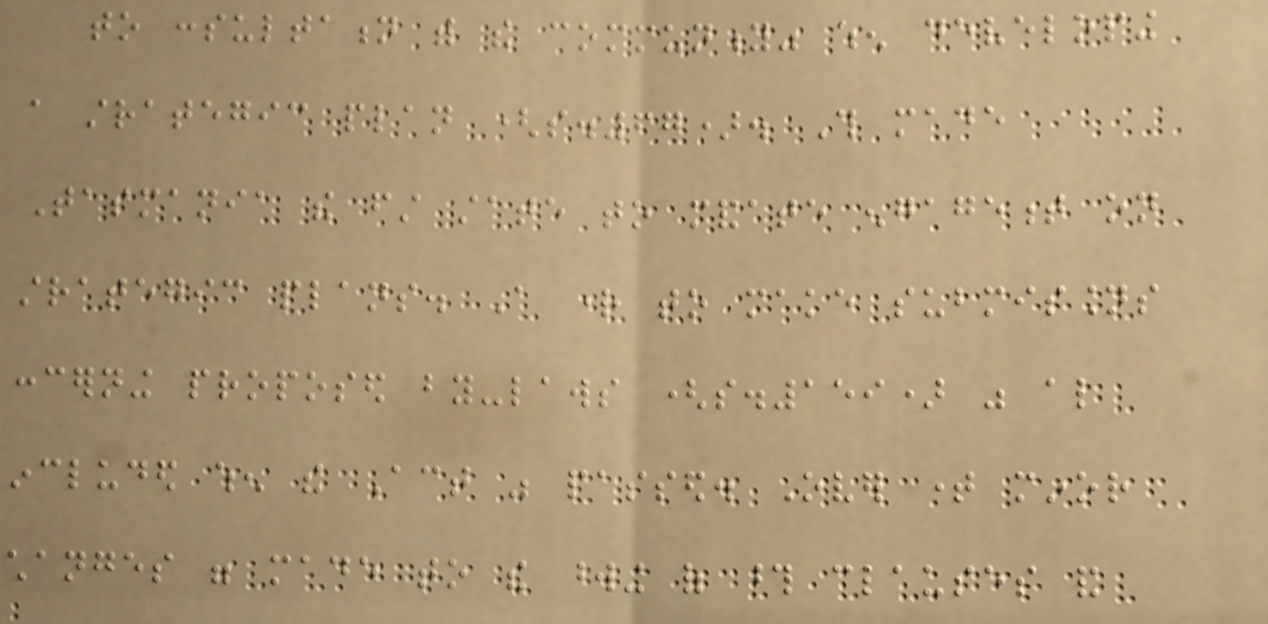to consultation with the community" when developing
a strategic plan (s.67). This made
Tasmania the first state to mandate engagement on
strategic plans. A right to make submissions
concerning proposed by-laws (s.159) was also
included when the Act was passed. Over time minor
changes were made to the wording of those clauses and
